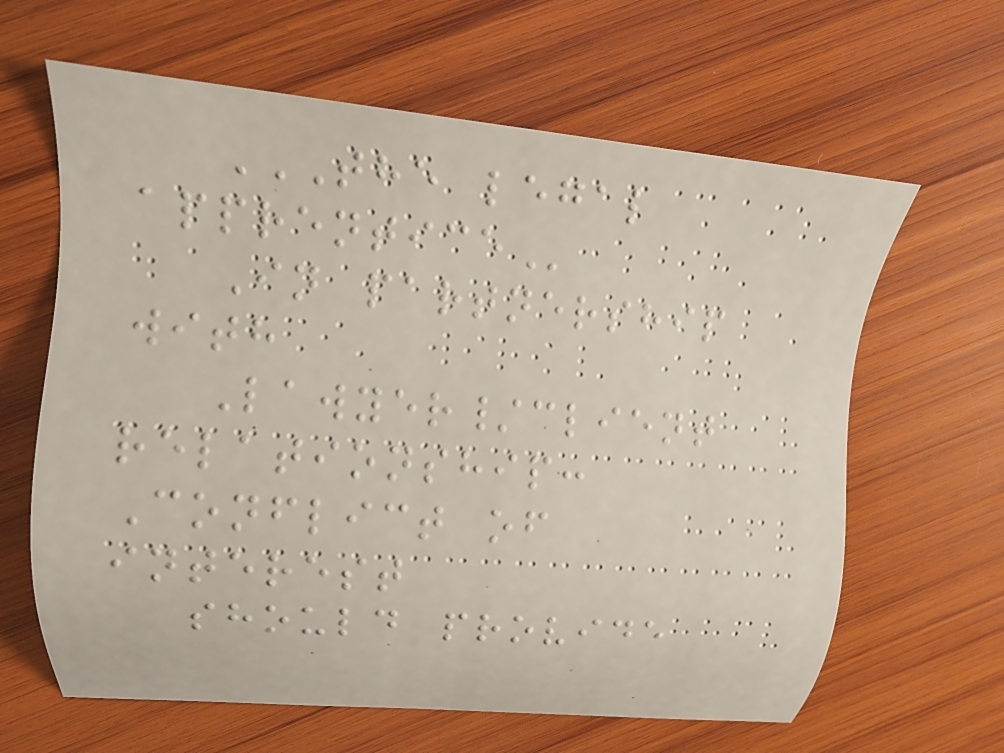THE LEGAL
APPRENTICE
In partnership
with
Lawyer/client
relationship:
Conflict of
interest
should provide
